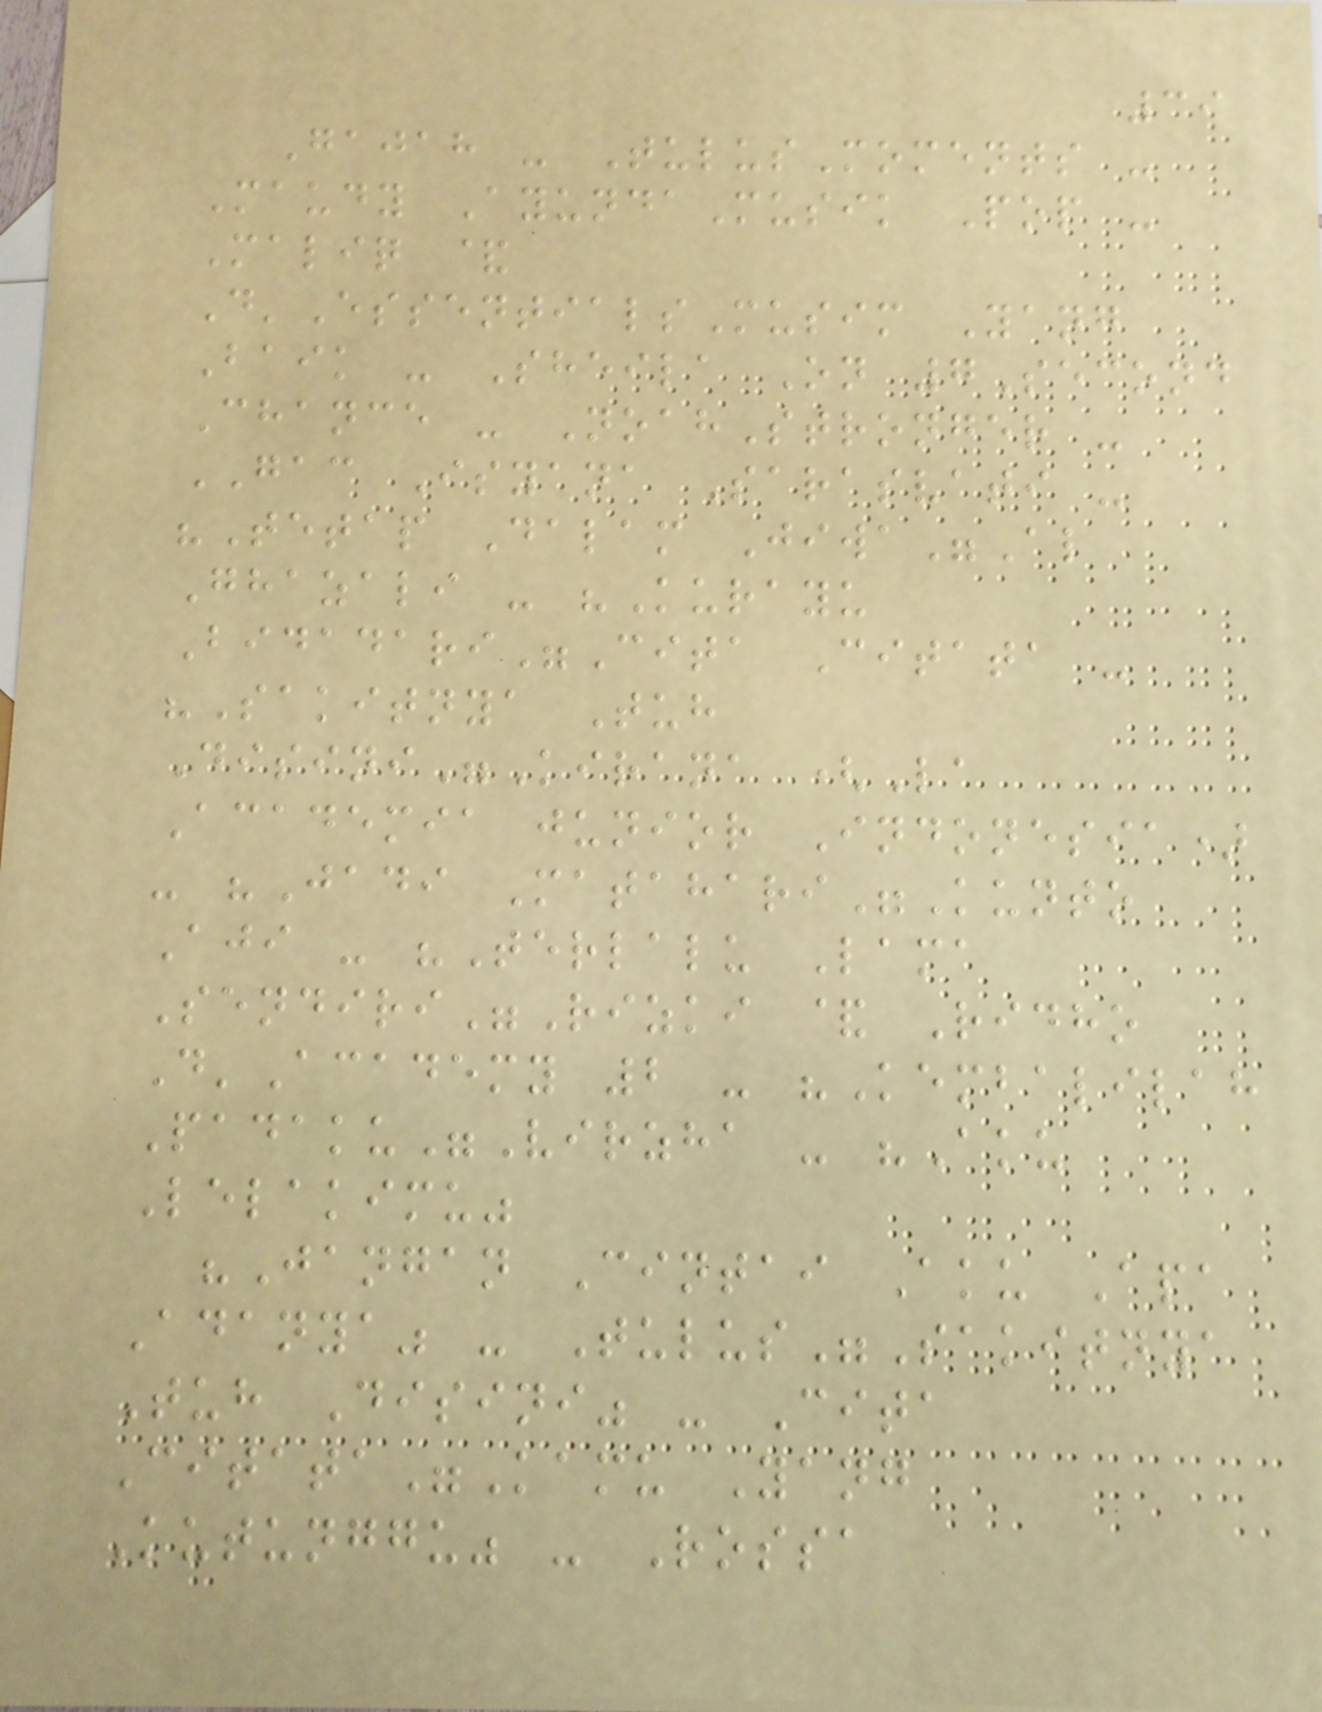39
Gajah - TulusMoments -
Maudy AyundaMusik Pop -
Maliq &
D'EssentialsMusim Yang
Baik - Sheila On 7Second
Chance - NoahStronger -
GAC Isyana Sarasvati -
"Tetap Dalam Jiwa"Al
Ghazali - "Kurayu
Bidadari"Cita Citata -
"Sakitnya Tuh
Disini"Kirana (La
Academia junior Indonesia)
- "Jadi Matahari"Kunto
Aji - "Terlalu Lama
Sendiri"Rizki & Ridho
D'Academy 2 - "Kembalilah
Padaku"Virzha - "Aku
Lelakimu"
"Jangan Cintai Aku Apa
Adanya" - Tulus"Sakitnya
Tuh Disini" - Cita
Citata"Kamu Yang
Kutunggu" - Rossa
